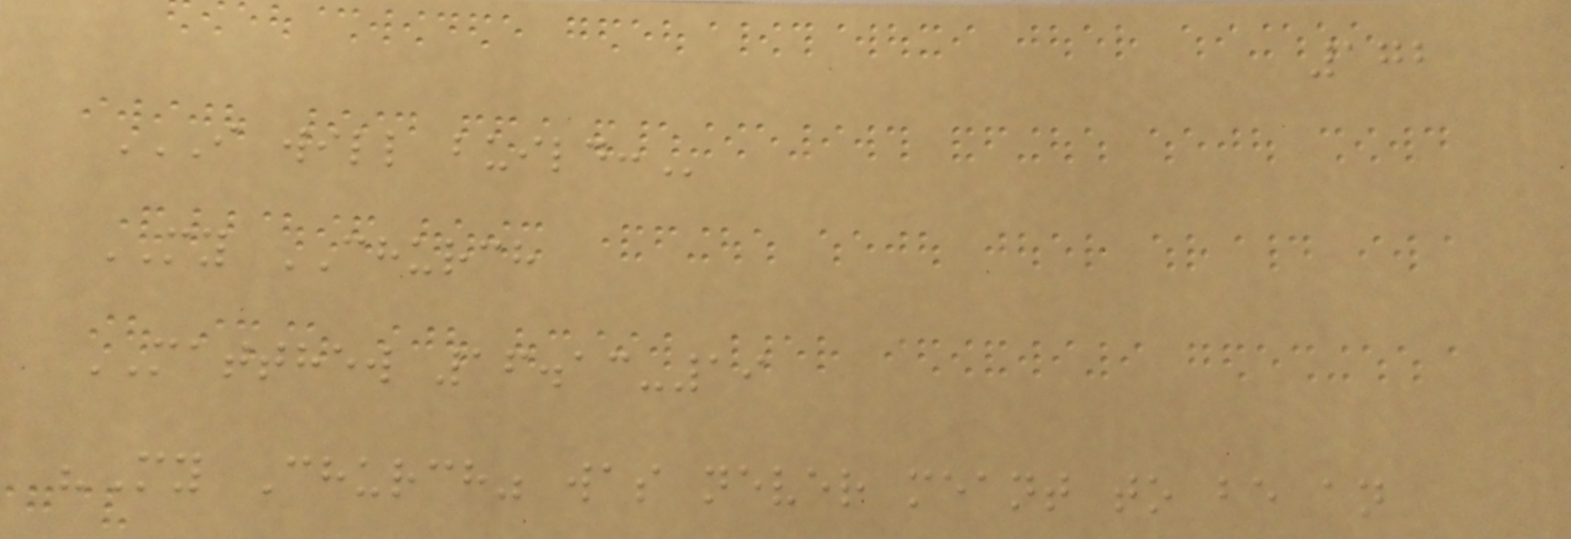172
I WILL BUILD:
MY CHURCH
MATTHEW 16.13-19
"My Church" was never meant to be an
